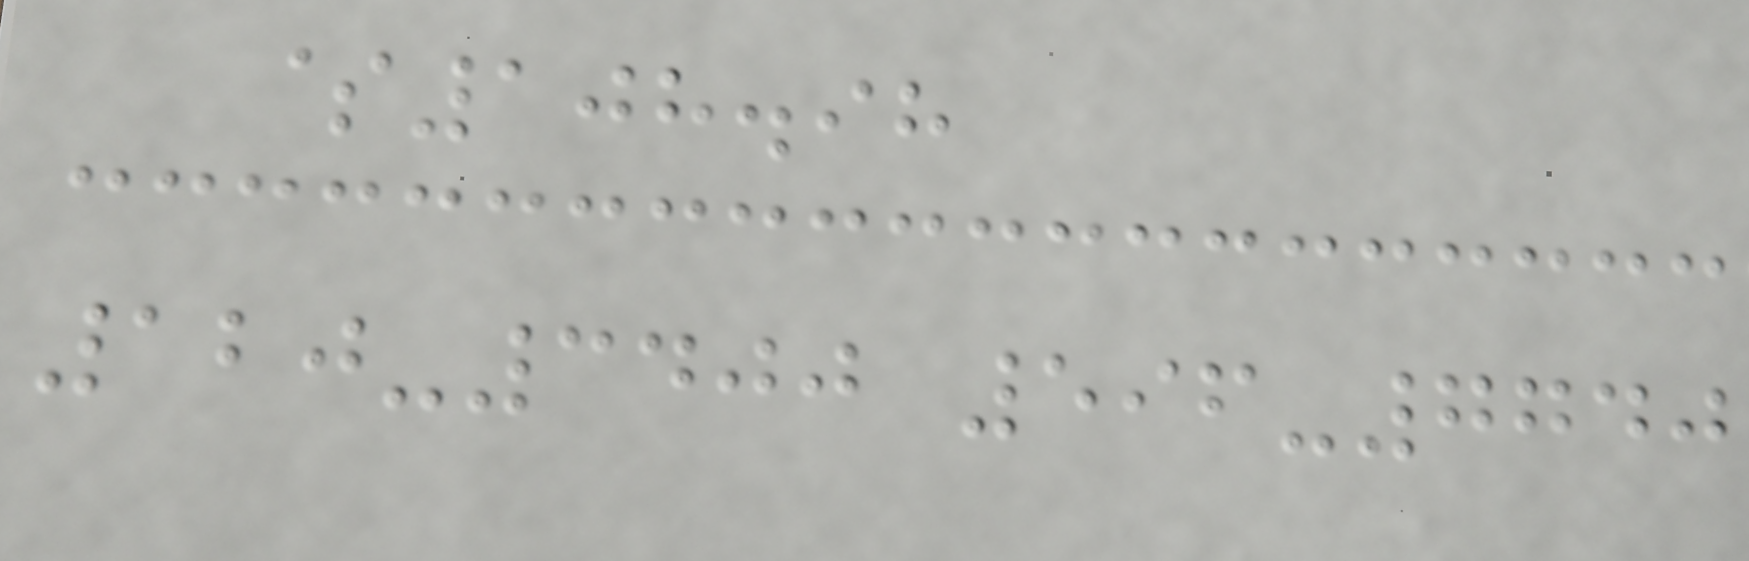$108.98
120-3400 596-7740
